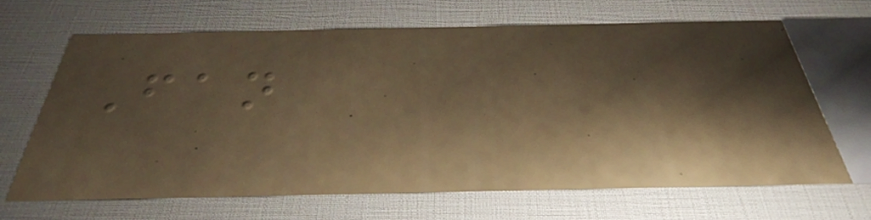Fan
